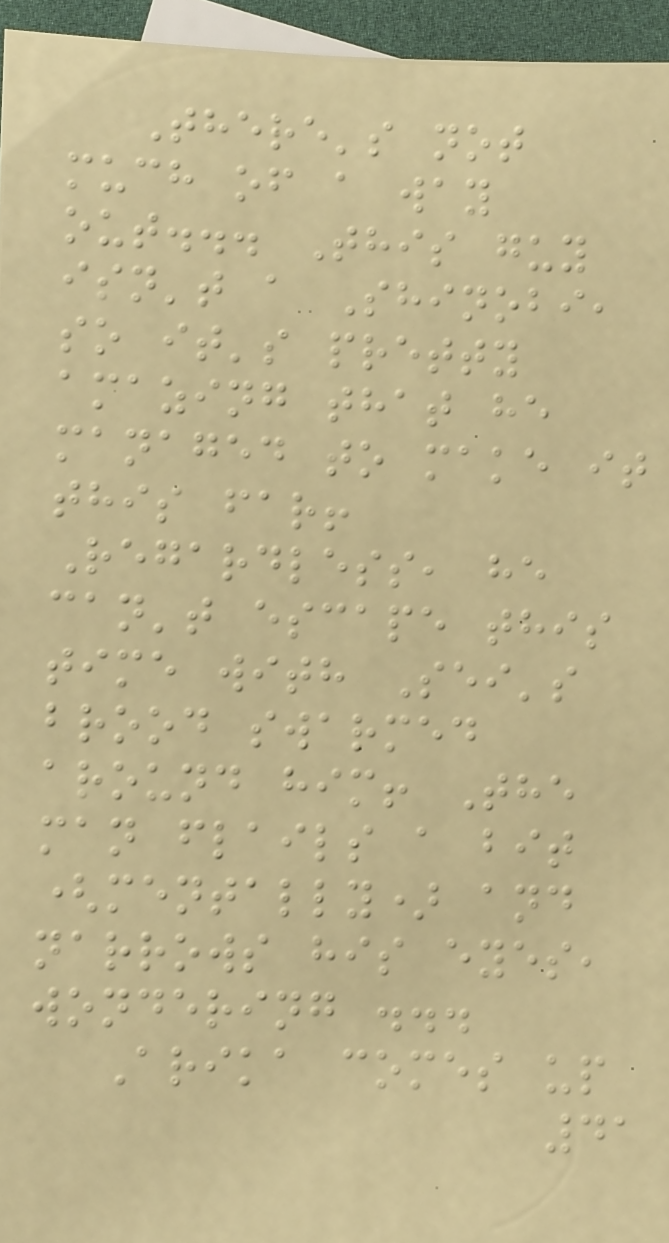There's not
much of a way
out... This guy
isn't a Shinobi,
so it's pretty
amazing that he
managed to make it
this far!
Regardless, he
can't escape this
time with Sei's
brood swarmed
around him! The
man flails a bit
(mentally) and
narrows his eyes,
wondering ...
Arika comes up
41
